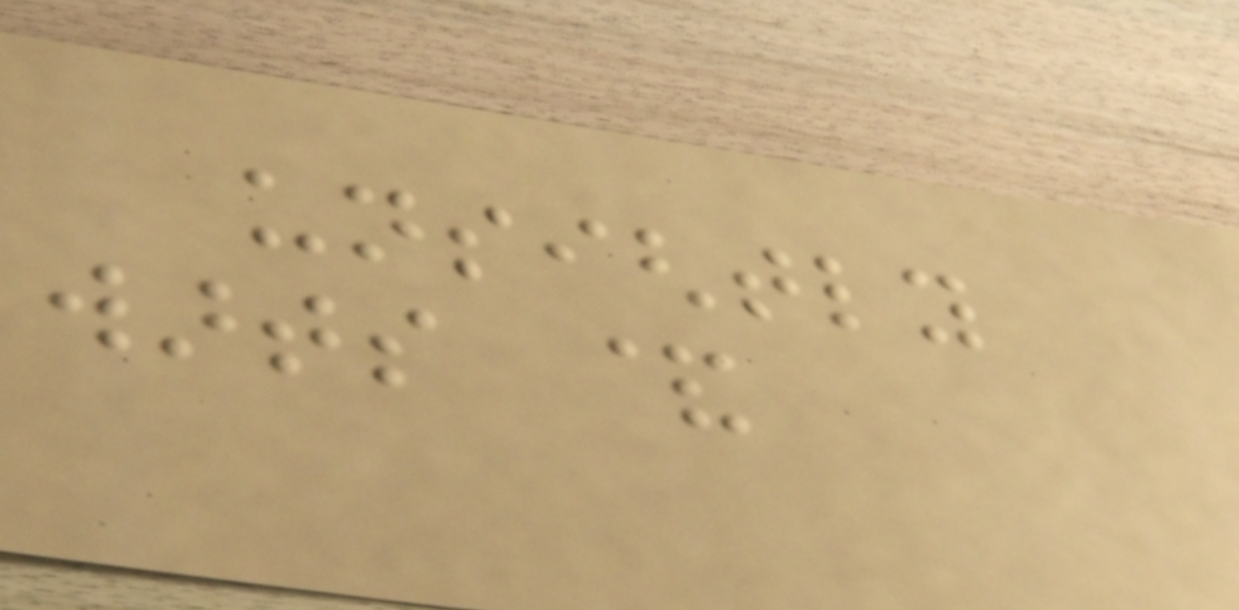unsightly
warts &
